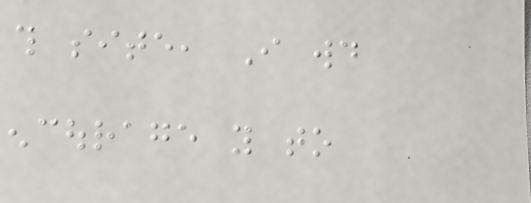this site, I would
encourage you to
